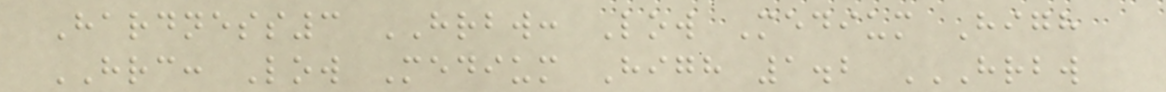Hardness3 HRBW: Low Medium High
HRC: Low Medium High 1.2 HRBW
